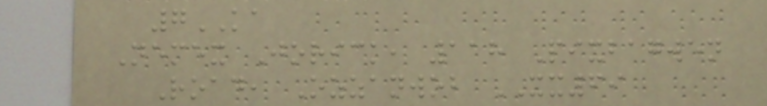7KA
Nemex Jorick, 118 Pixbagwen
Road, Ozzanwob XX69
